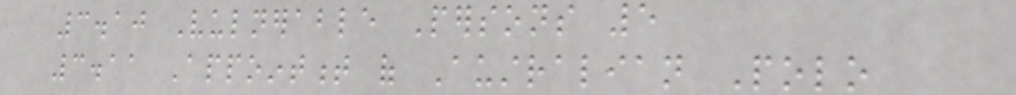3.10 Vulnerable Persons 5
3.11 Appointment of Australian Polo
